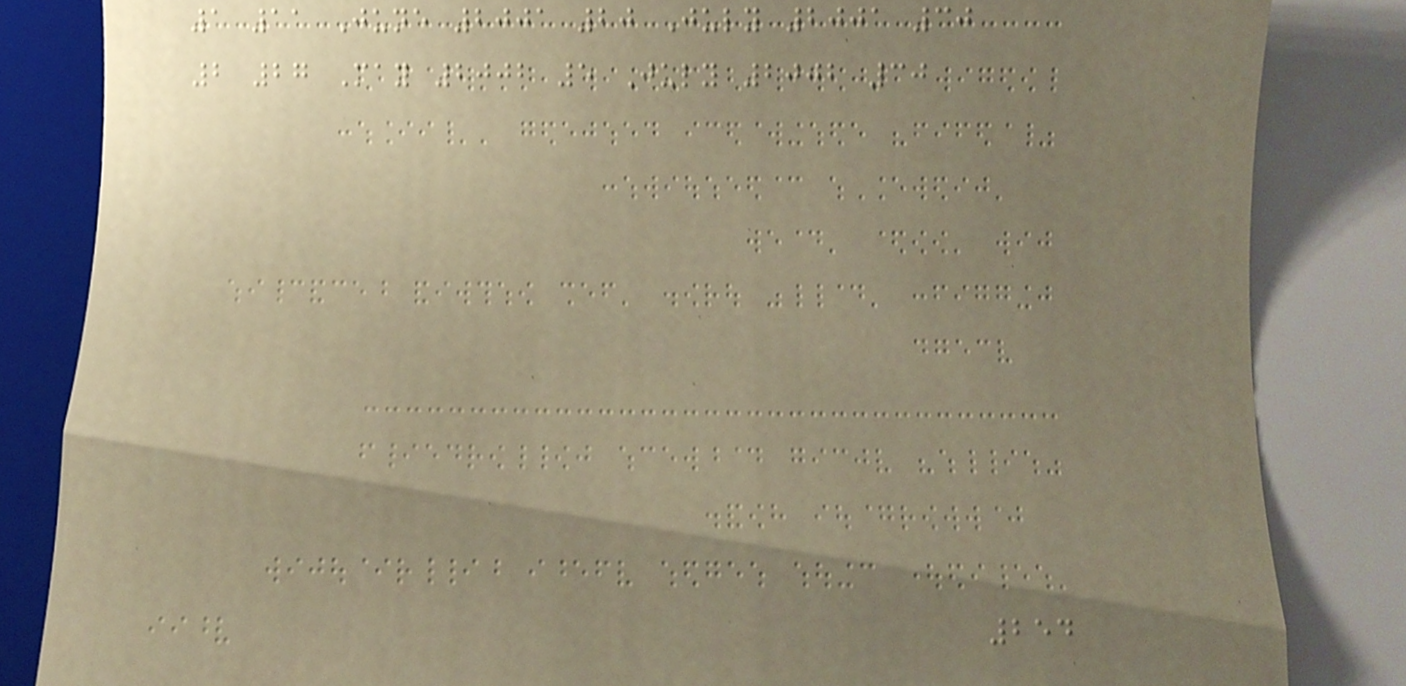1 11 June 2001 20 July 2001 30
2 27 May 2002 5 July 2002 30
254
